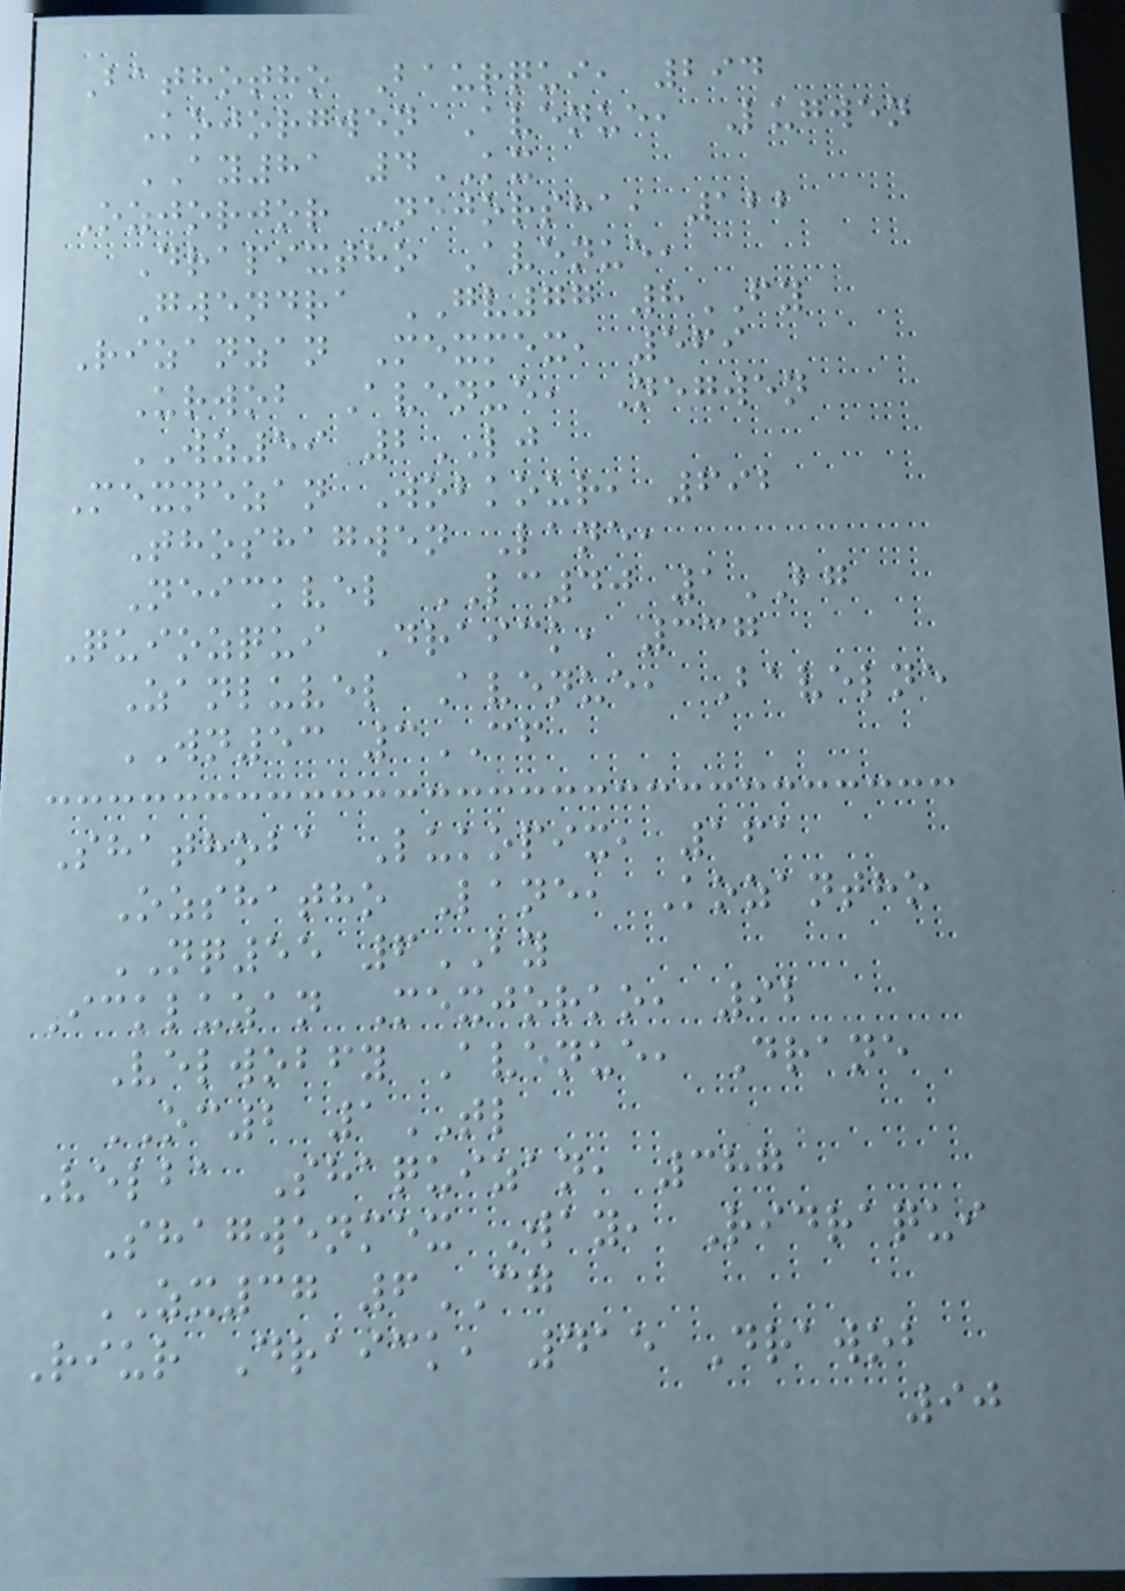Bathotho Baurqui, 294
Kojorgwen Avenue, Lugwen
AY81 4KX
Ozjorjor Nejorsha, 122
Drapixtho Avenue,
Gwendra GV77 8FY
Rizanzan Mexmex, 569
Urwob Avenue, Negwen
WZ59 2LJ
Mexnezan Wobkour, 692
Thoshagwen Lane,
Neickvel LC40 1BG
Quiozqui Draick, 337
Zanluvel Avenue, Bavelne
WN53 3CF
Shathoba Lukopix, 161
Ozshatho Lane, Kozantho
NQ55 6BY
Ickluzan Mexjorko, 92
Velwobfy Avenue, Drane
OC2 1TL
Velba Shaquizan, 387
Shagwenmex Way, Ridraqui
ZX37 6CG
Riur Draick, 415 Drawob
90
